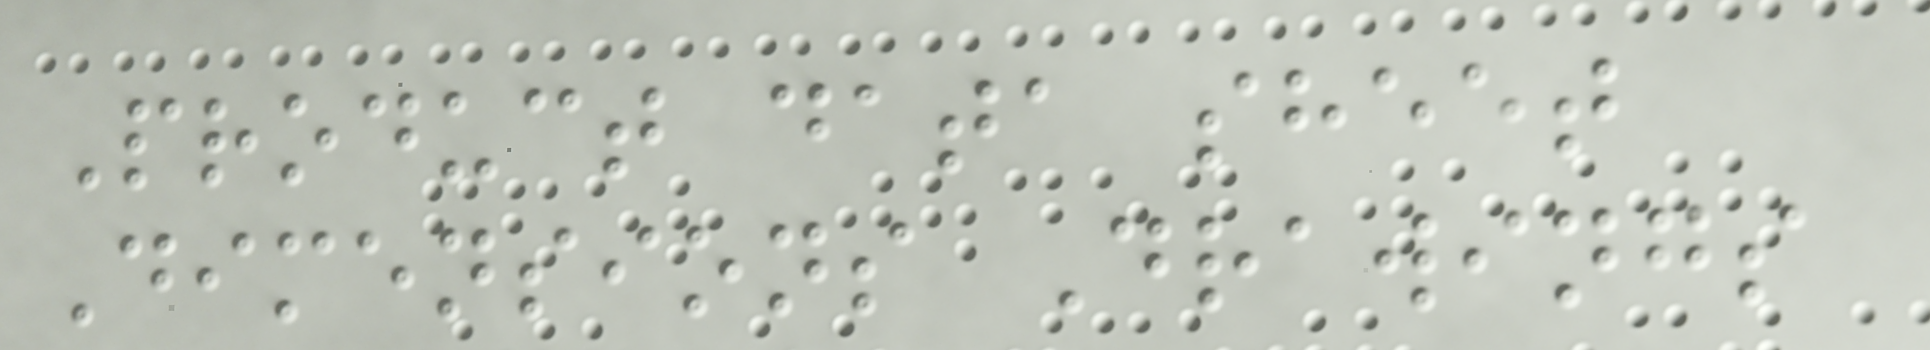Product data sheet
Dimensions Drawings
